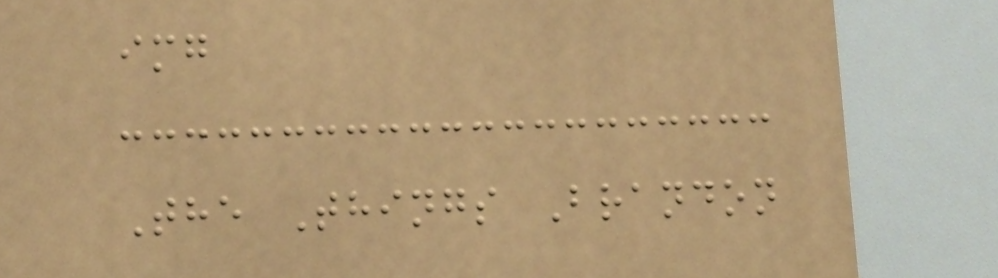img
The Things Brandon
